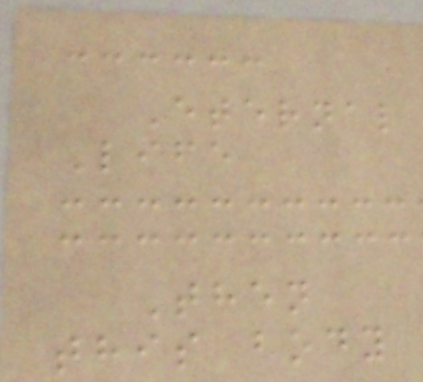Eternal
Life
Then
this body
